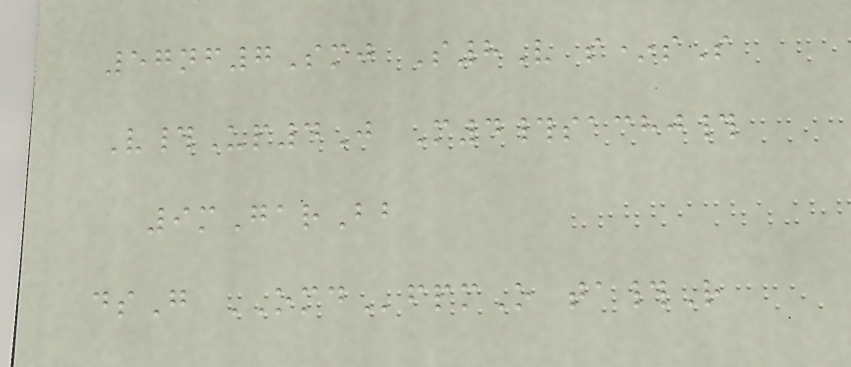57nf7Smj S8V s*sS
V#Up4J M4#sachj#
9mGarBb
dsG OMDfpmO ta#R
